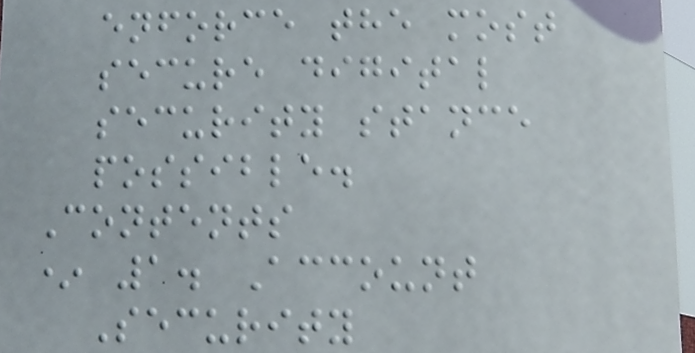enforce the most
secure digital
security stance
possible.
Contents
* 1. Account
Security
